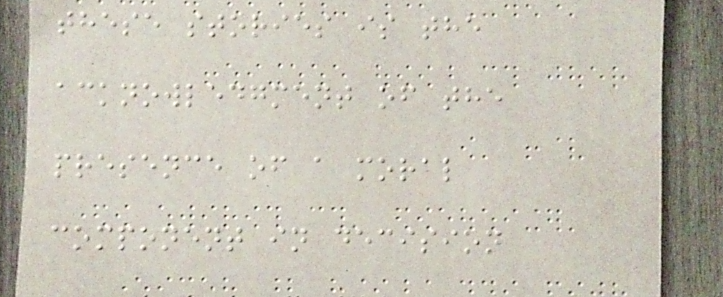these stories is the
acknowledgment of the
presence of a moral
component in decision
